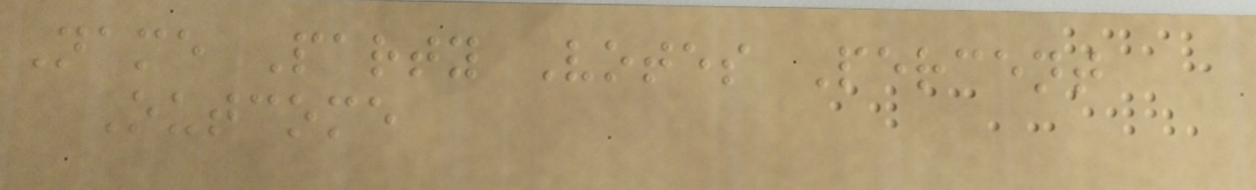Name Party Votes Percent
Outcome
